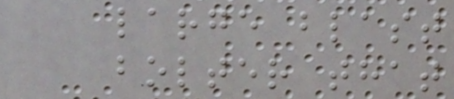large blast
bolter that
